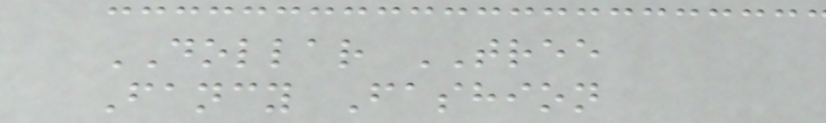DOLLAR TREE
Fancy Fashion
